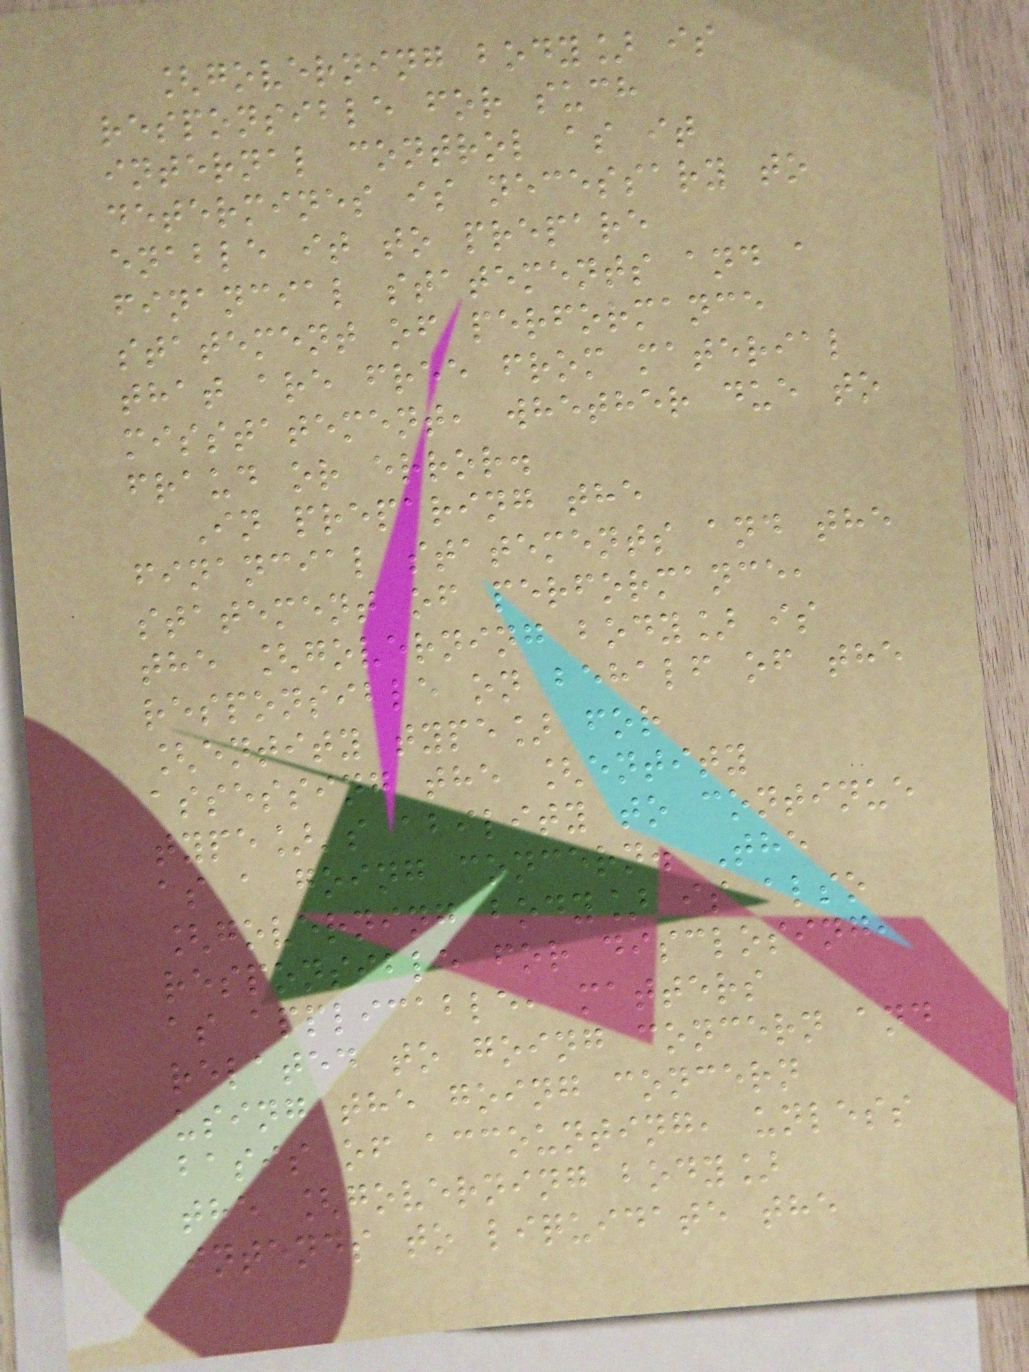[governing body] is
responsible for such
internal control as it
determines is necessary to
enable it to prepare
financial statements and a
statement of performance
that are free from material
misstatement, whether due to
fraud or error.
In preparing the
financial statements and the
statement of performance,
the [governing body] is
responsible on behalf of the
[entity type] for
assessing the [entity
type]'s ability to continue
as a going concern. The
[governing body] is also
responsible for disclosing,
as applicable, matters
related to going concern and
using the going concern
basis of accounting, unless
the [governing body]
intends to liquidate the
